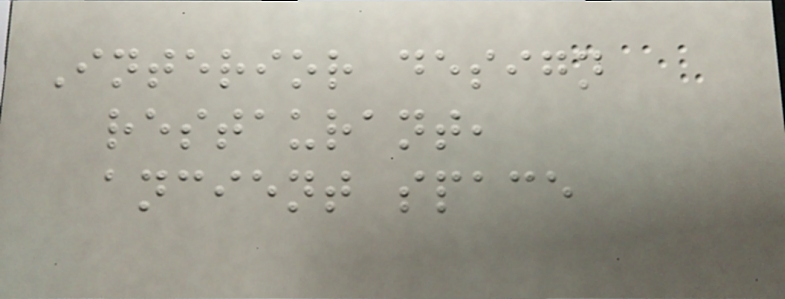Interior design
restaurant,
ancient space
